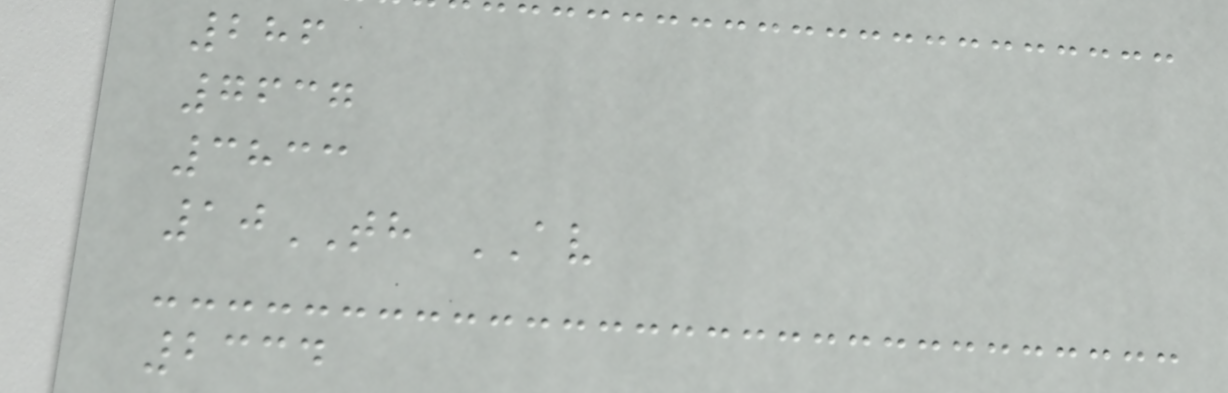286
7637
3833
10TH AV
2334
